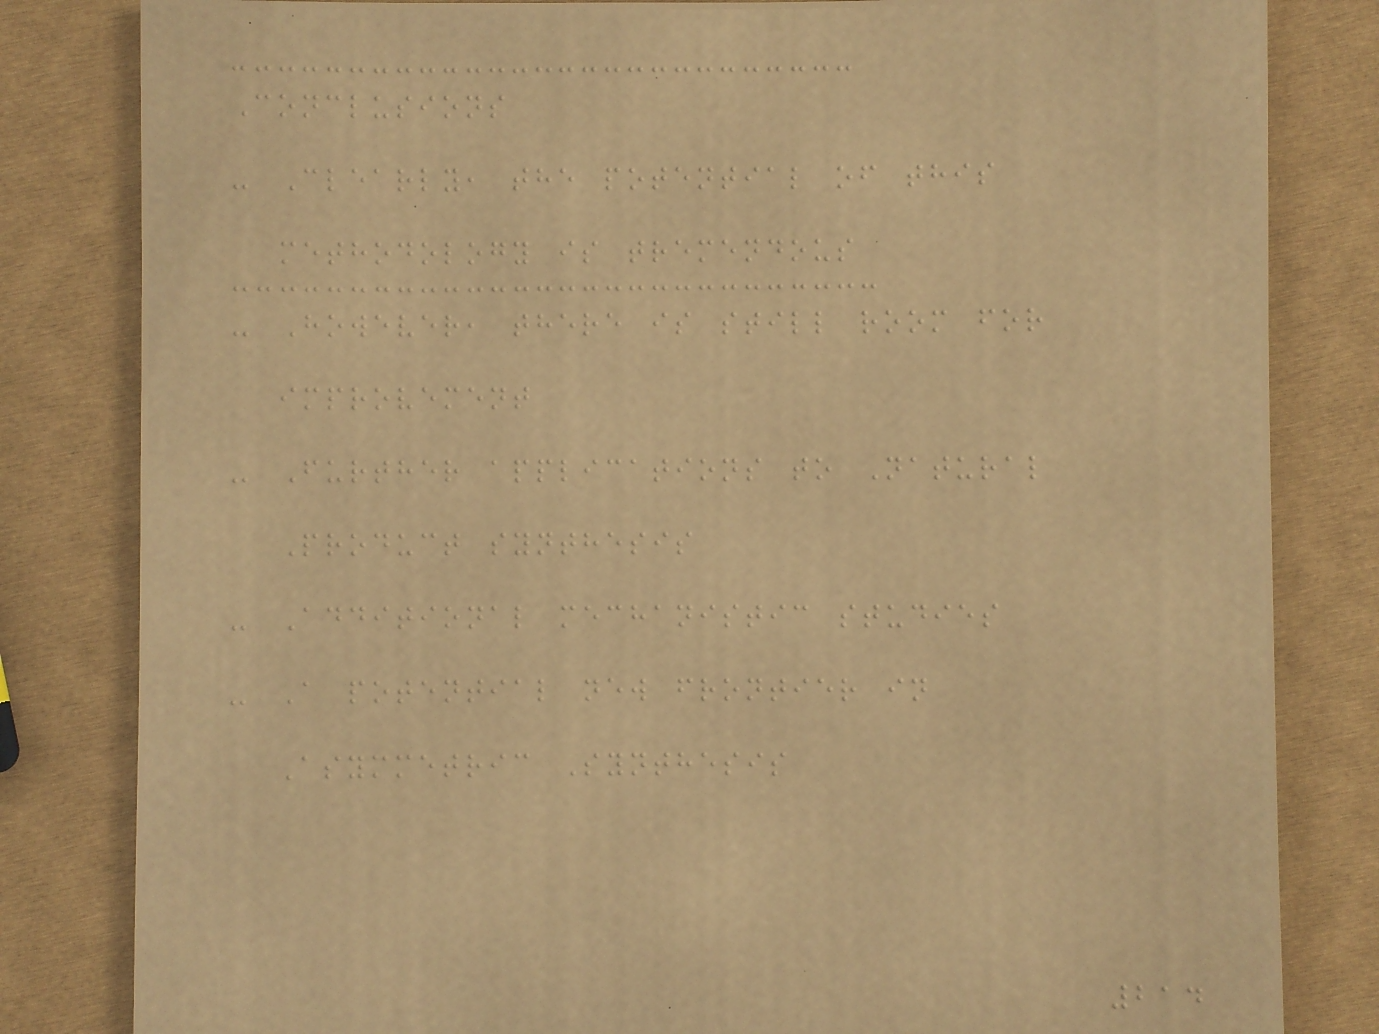Conclusions
- Clearly, the potential of this
methodology is tremendous
- However, there is still room for
improvement
- Further applications to Natural
Product synthesis
- Additional mechanistic studies
- A potential new frontier in
Asymmetric Synthesis
214
